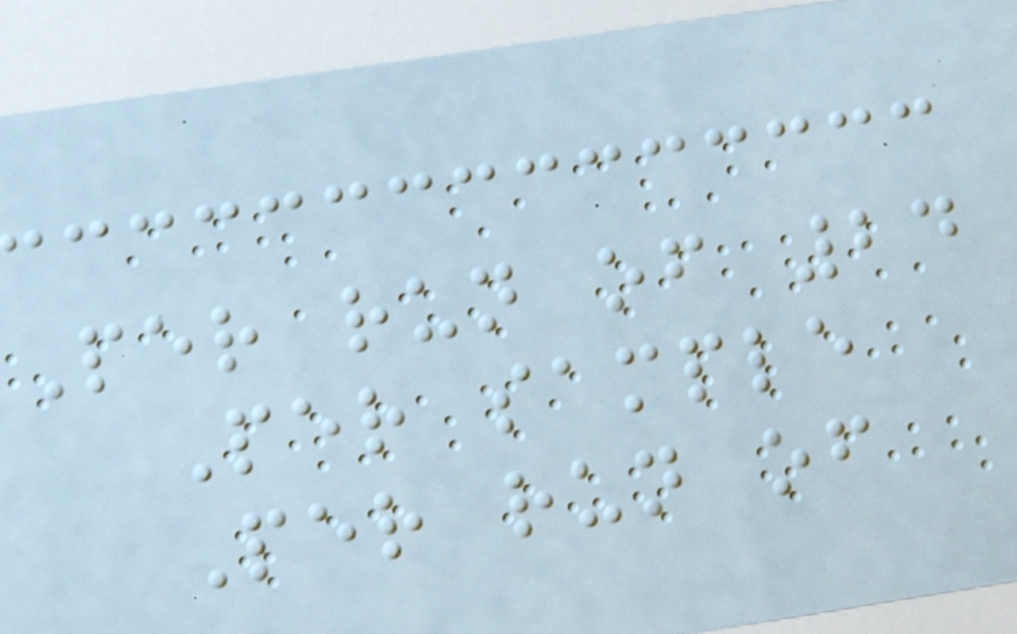Per run of 24
Per sample
Per run of
